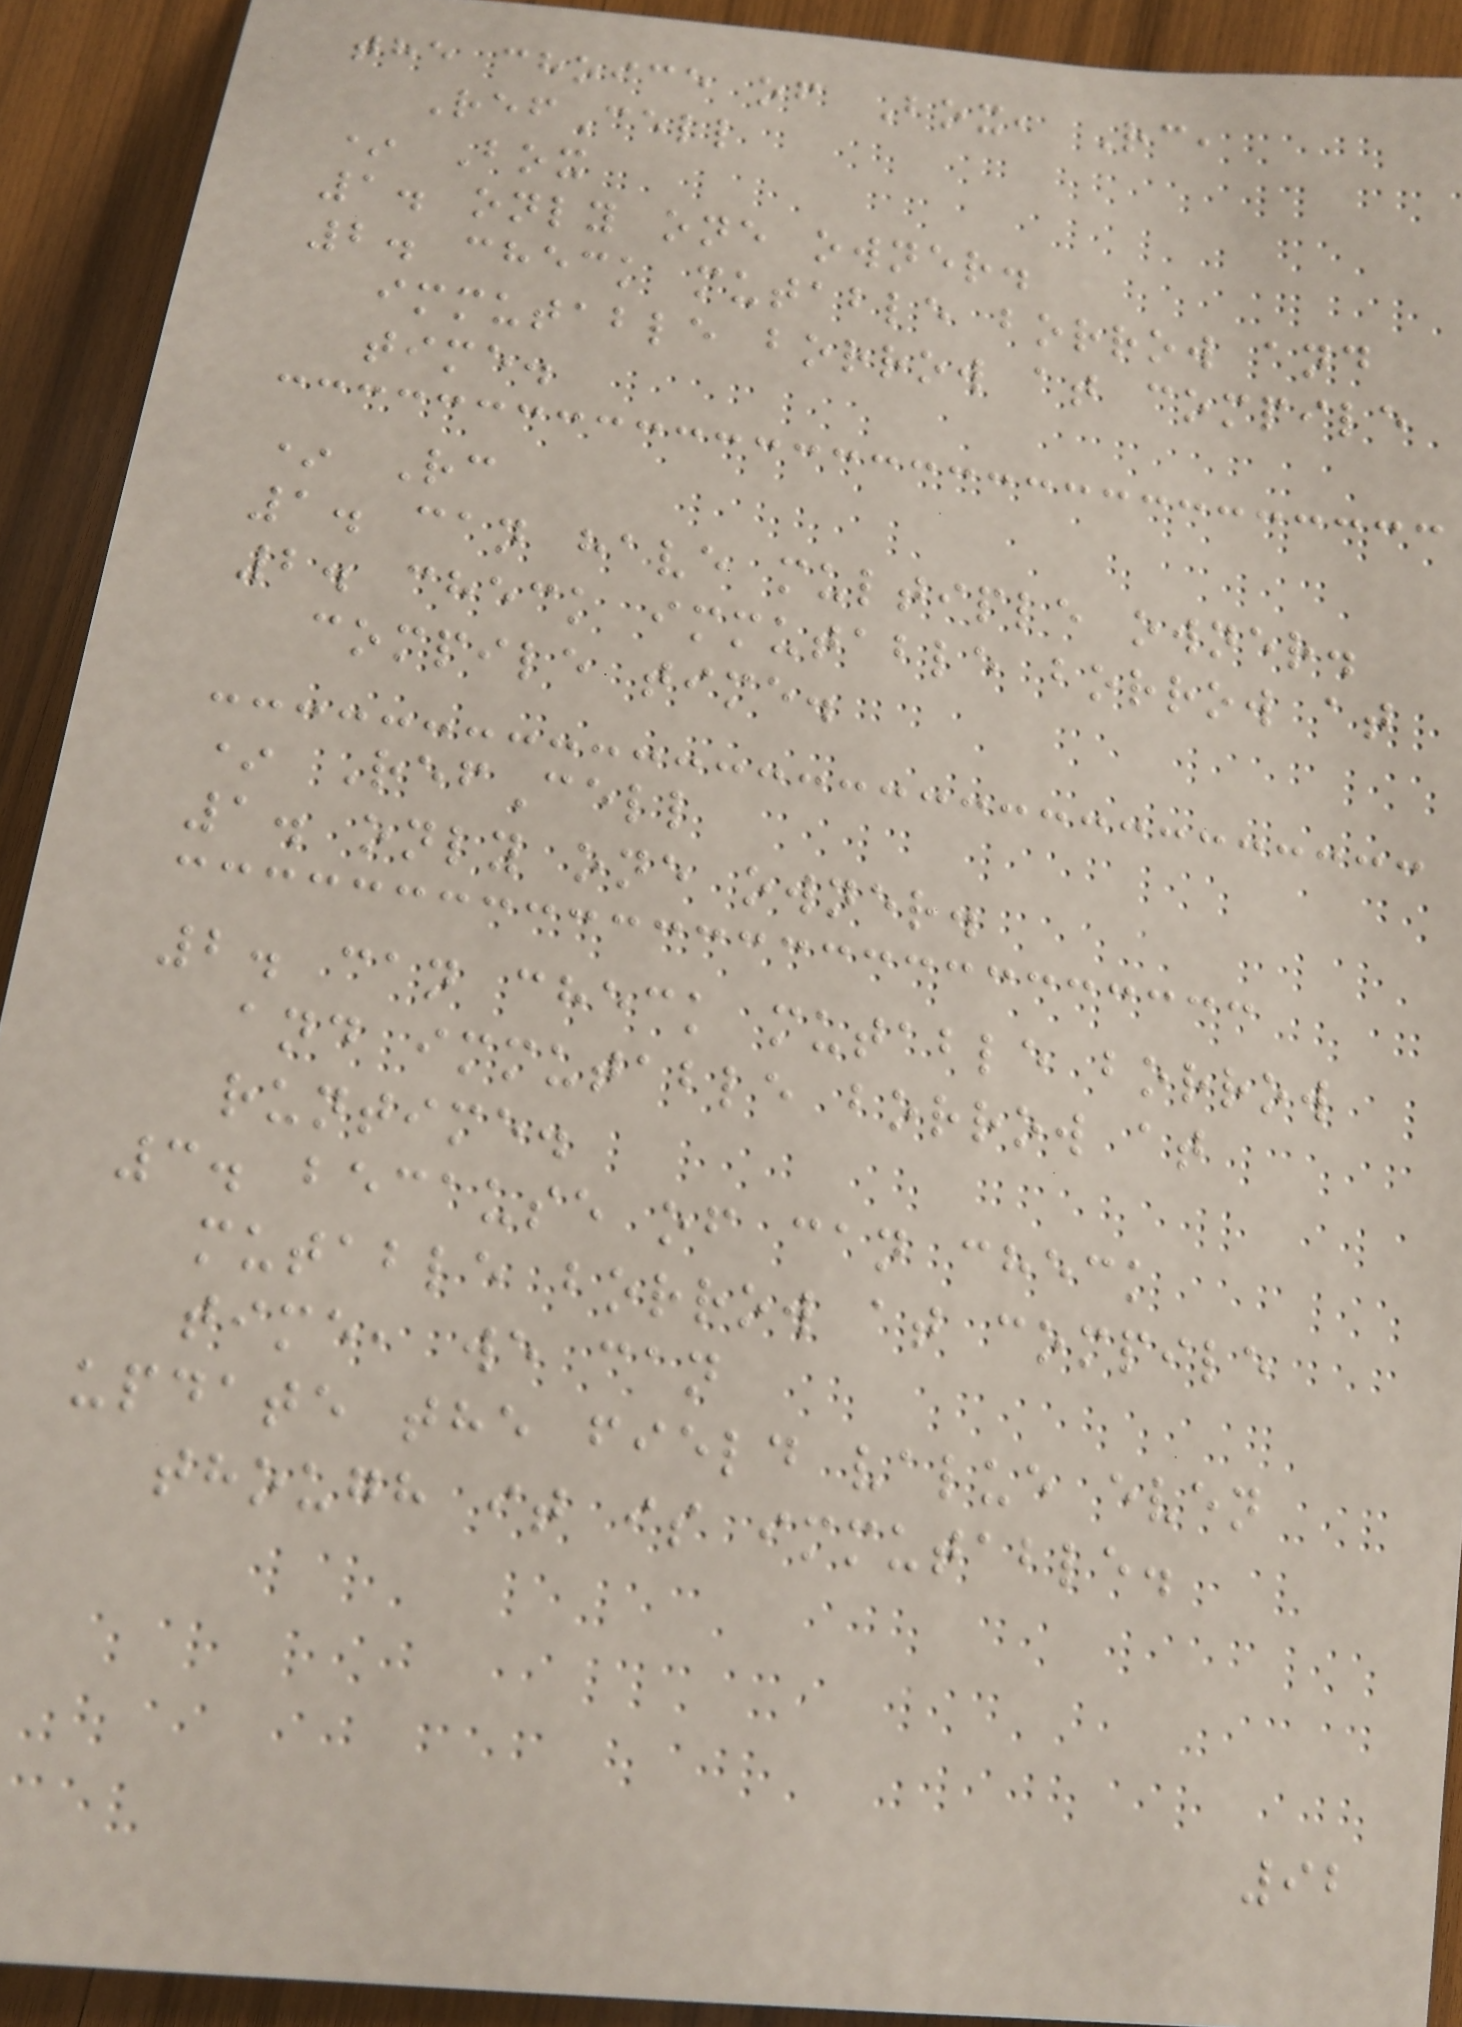the choice of Box, Rc,
RefCell
* Box
1. only one owner.
2. check mutable borrow and
immutable borrow at compile
time.
* Rc
1. can have multiple owner.
2. check immutable borrow at
compile time.
* RefCell
1. only one owner.
2. can check mutable borrow
and immutable borrow at
runtime.
3. because of can check
mutable borrow at compile
time, we can
update the field value even
though it is immutable.
92
